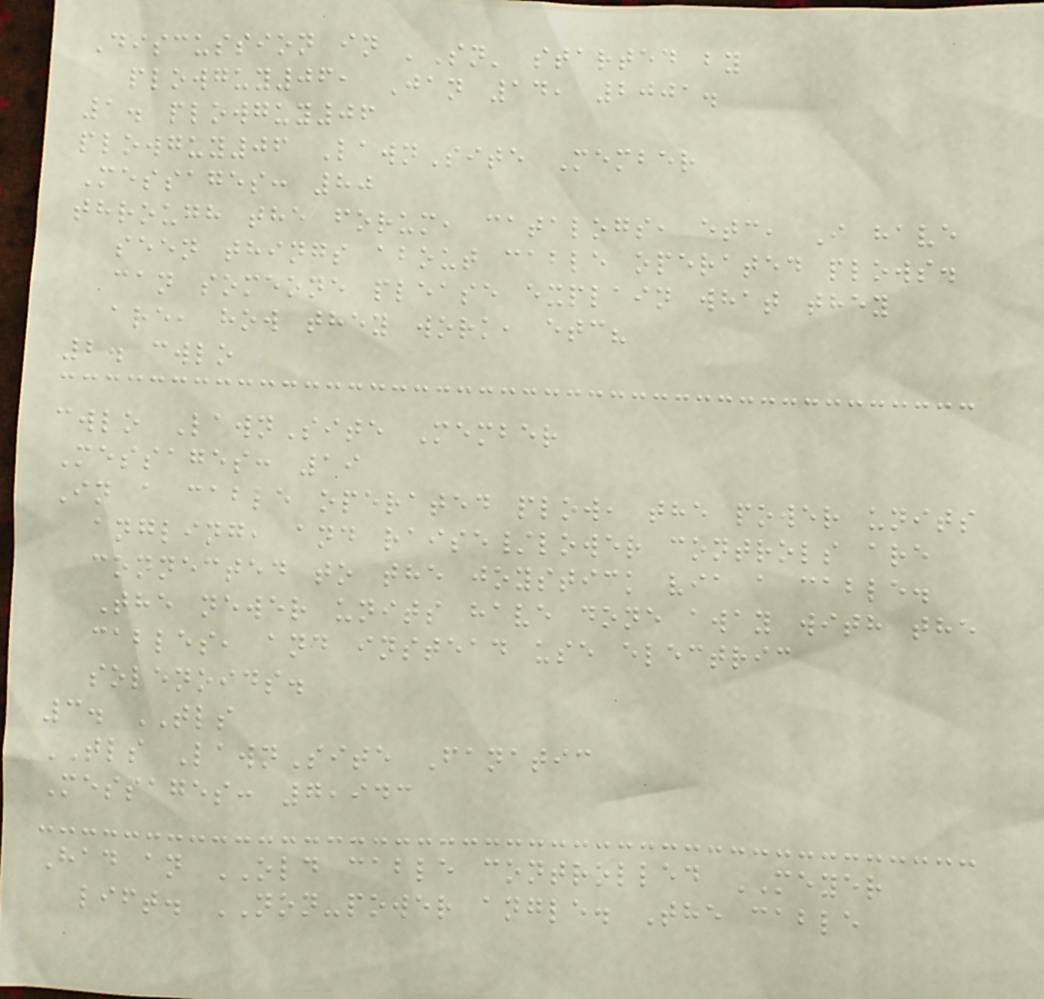Discussion in 'Sn' started by
plowguy06, Jan 14, 2001.
1. plowguy06
plowguy06 LawnSite Member
Messages: 80
through the forum, catalogs, etc, I have
seen things about cable operated plows.
can someone please explain what they
are, how they work, etc?
2. cwlo
cwlo LawnSite Member
Messages: 19
In a cable operated plow, the power units
angling, and raise/lower controls are
connected to the joystick via a cable.
The newer units have done away with the
cables, and instead use electric
solenoids.
3. TLS
TLS LawnSite Fanatic
Messages: 7,943
Had an OLD cable controlled MEYER
lift. NON-power angle. The cable
